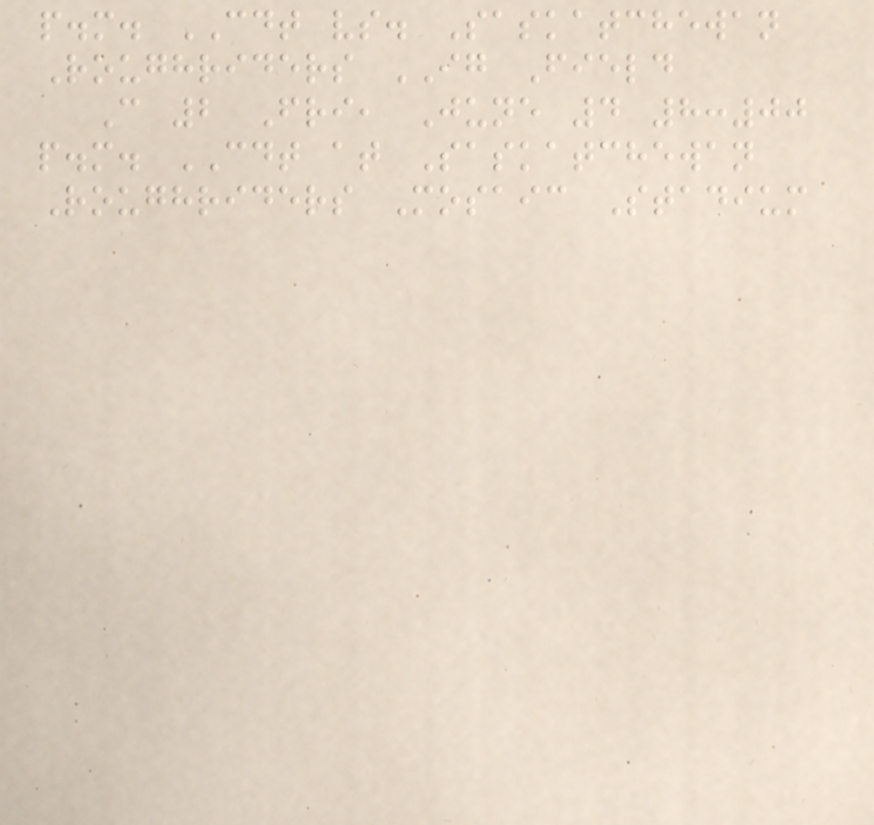p.m. CDT vs. Saskatchewan
Roughriders IG Field
C 2 Fri, June 4 8:00
p.m. CDT at Saskatchewan
Roughriders Mosaic Stadium
